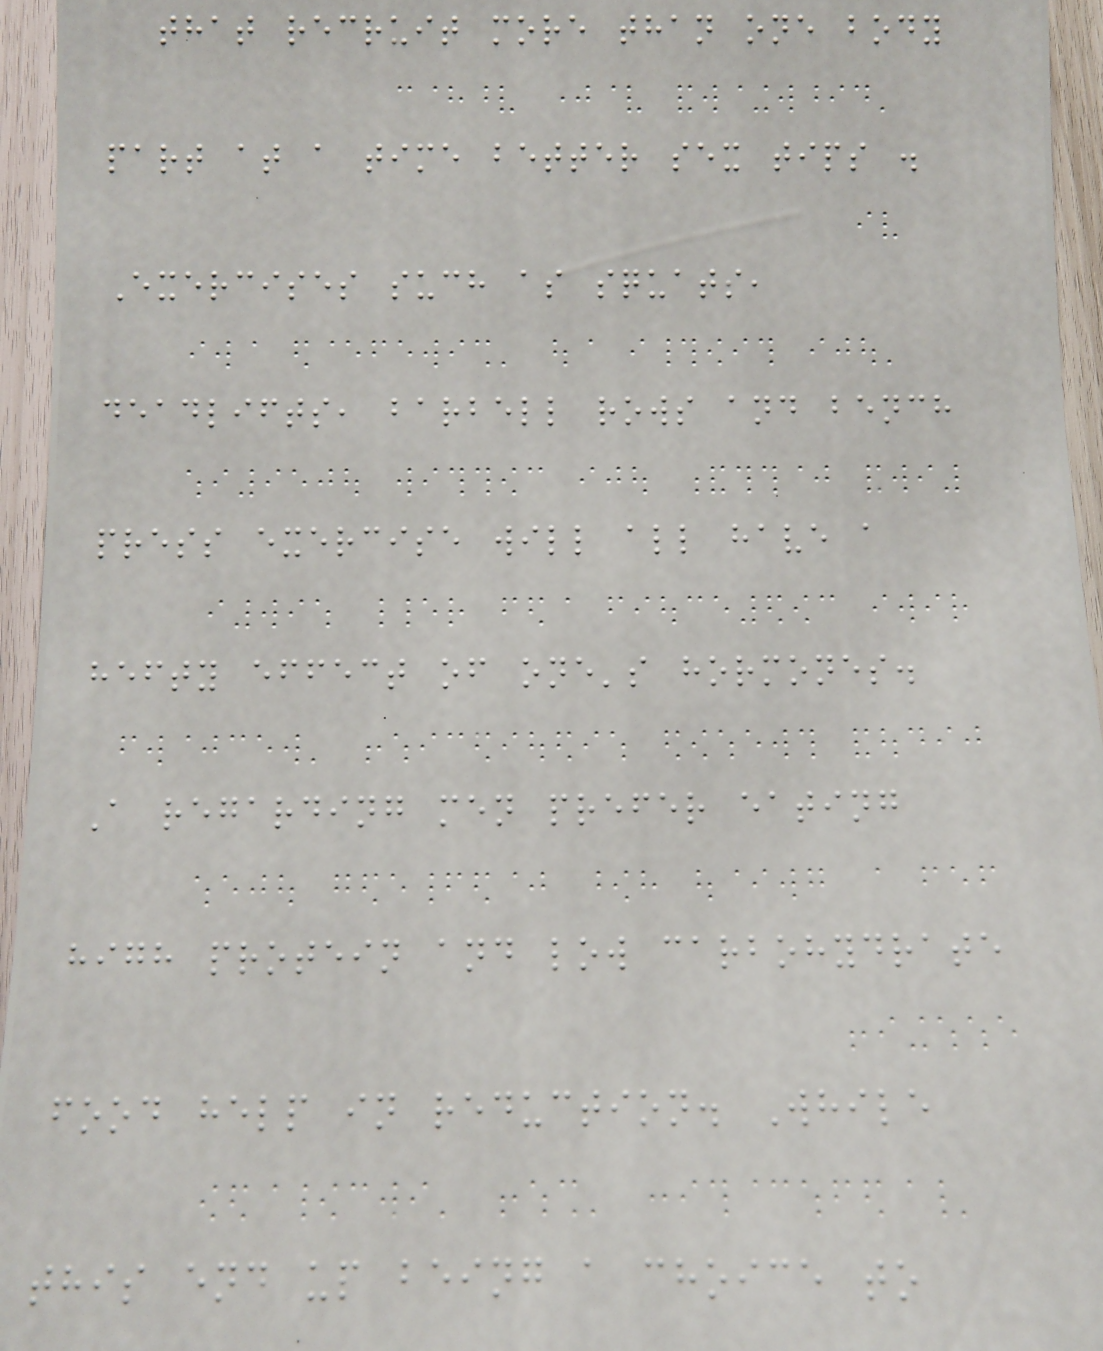that recruit more than one body
part at a time better sex tips .
Exercises such as squats,
deadlifts, barbell rows and bench
press exercise will all have a
hefty effect of one's hormones.
A regarding men prefer eating
high protein and low carbohydrate
food help in reduction. While
this end up being a choice to
